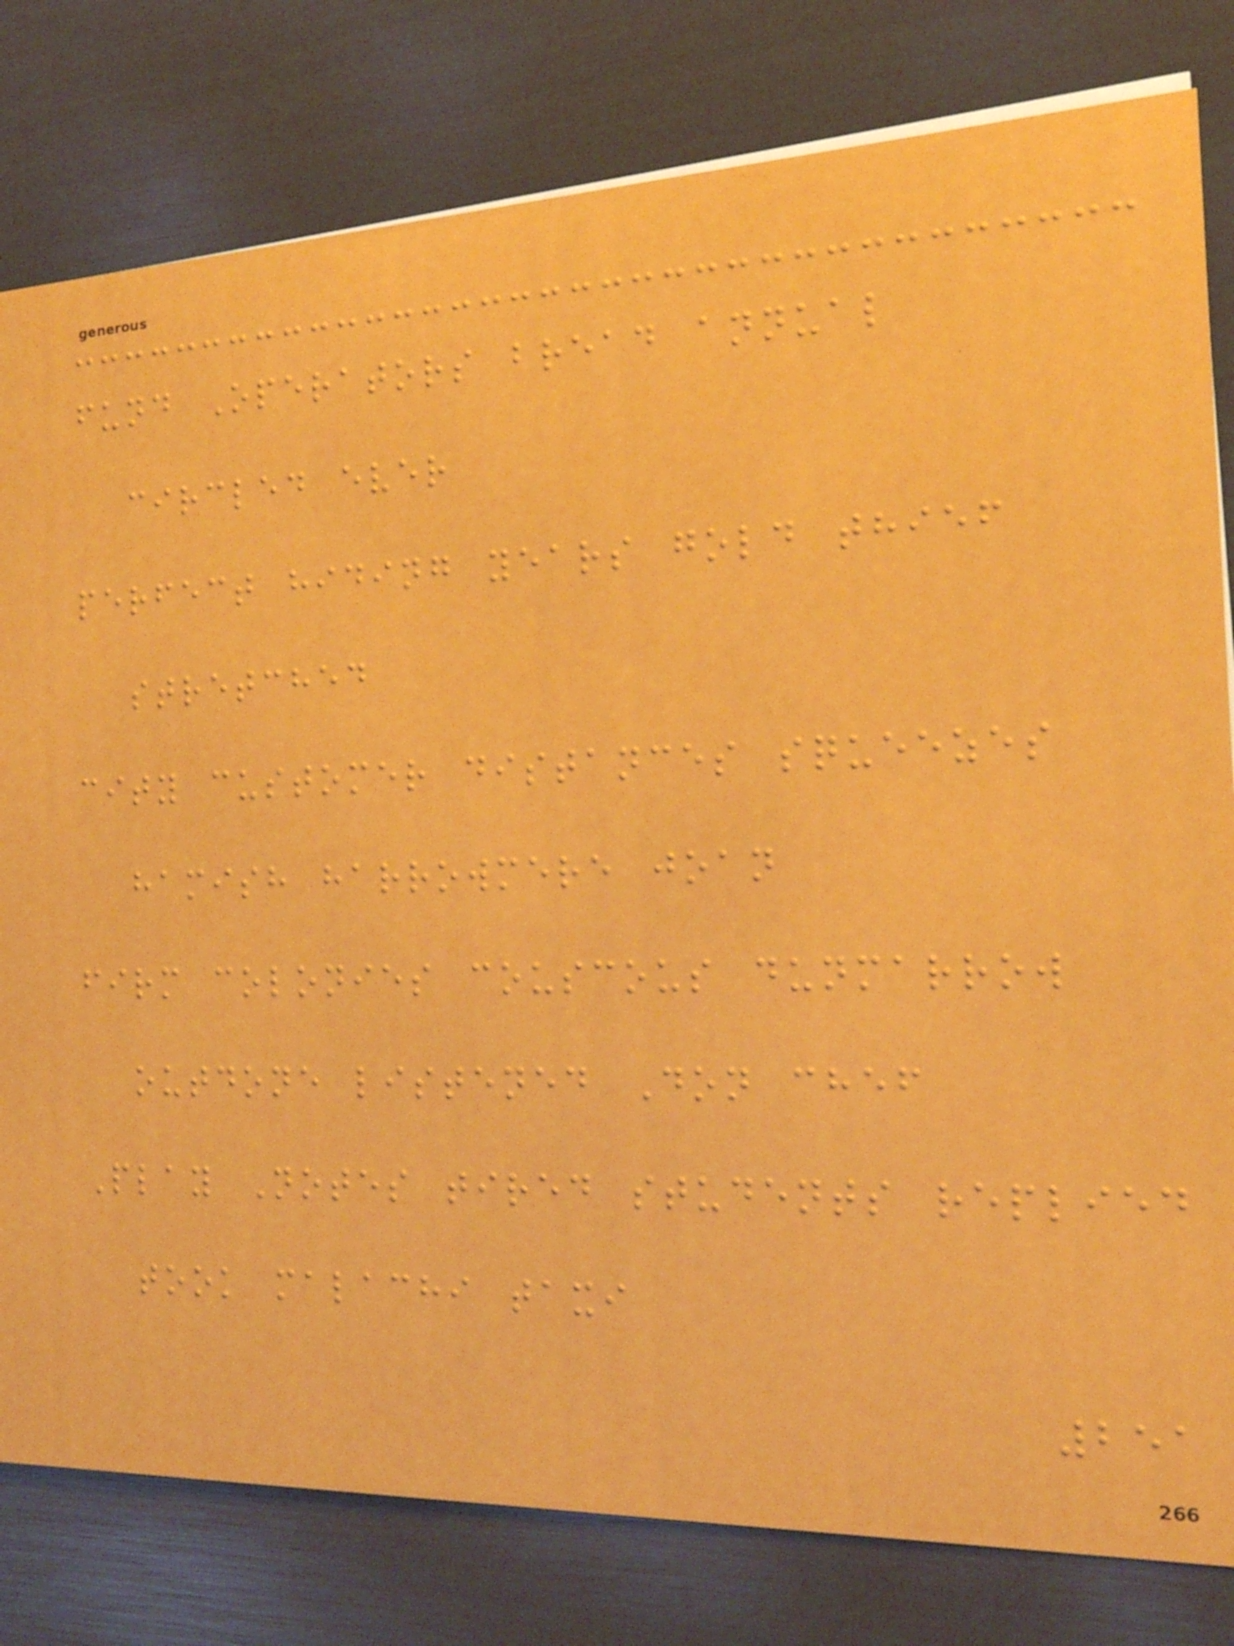fund Operators bread annual
circled ever
perfect hiding years gold thief
stretched
city customer distances squeezes
hamish harrowmere joan
firm colonies couscous dunmarrow
outdone listened Don chef
Play Notes tired students replied
took malachi taxi
251
